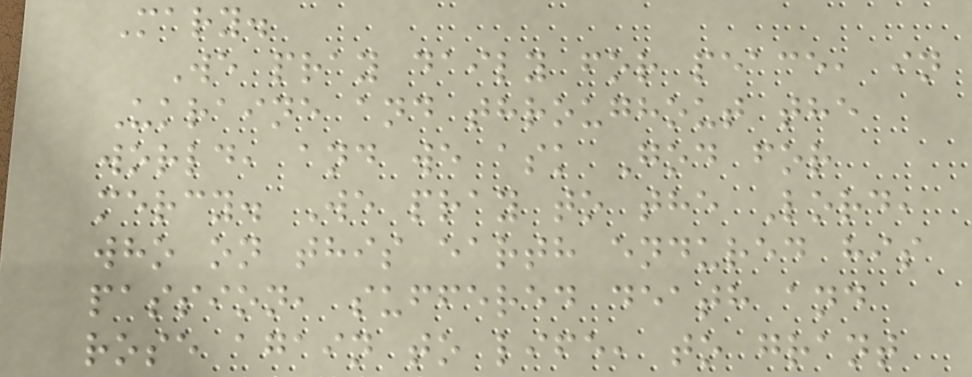Mary.
We pray daily for peace, in
Ukraine and throughout the
world, and we ask God for
mercy. We pray to the Lord,
who on this earth endured his
passion, suffered death and
rose again to life, to grant
